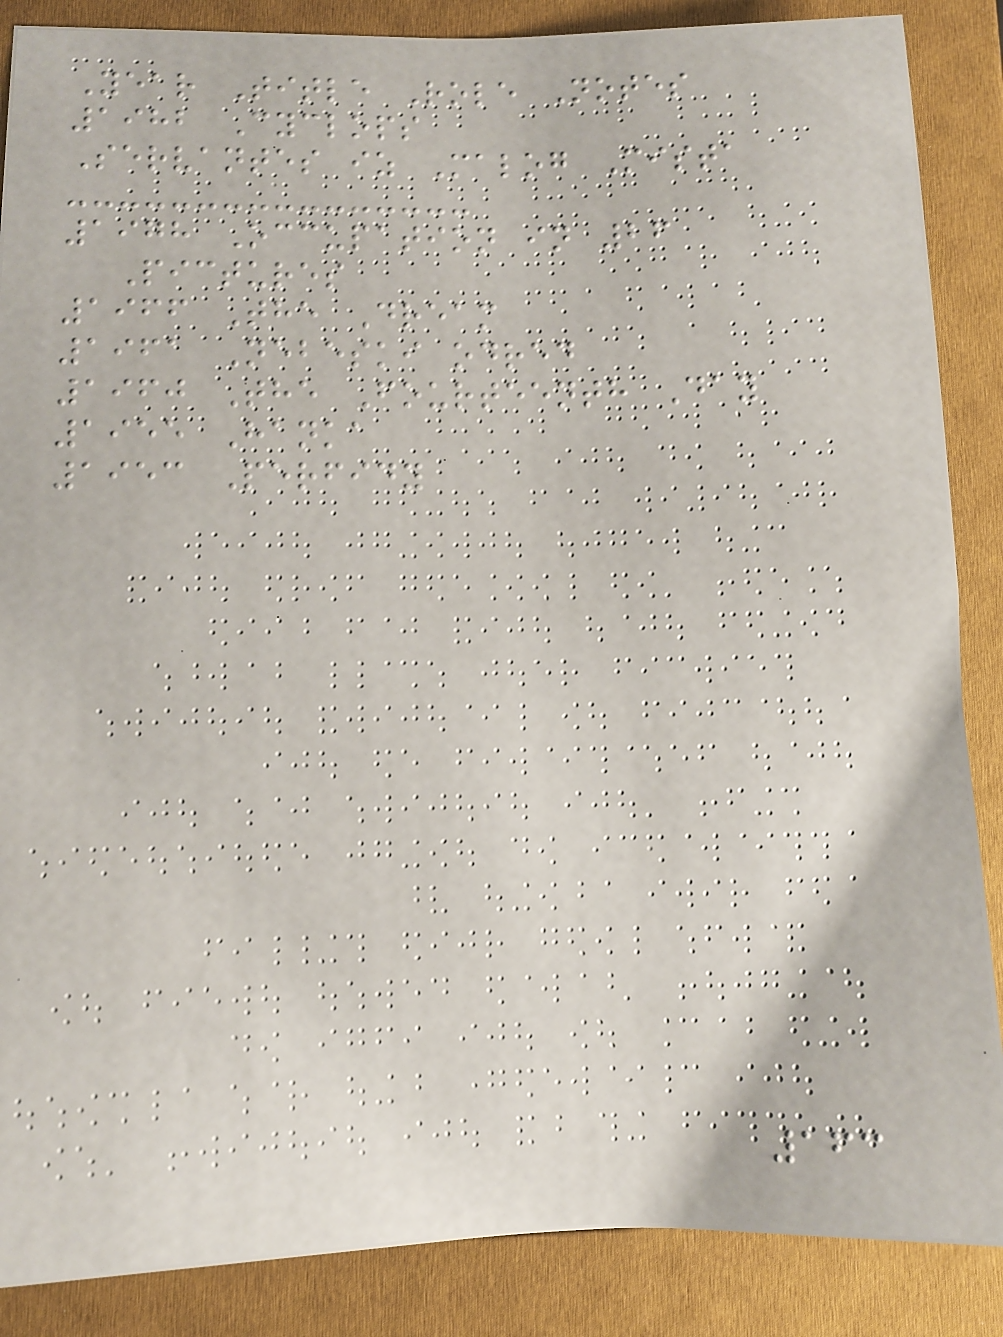Year Title Role Notes
1982 Cyclops
Servantes iz Malog Mista
1978 Occupation in 26
Pictures
1966 The Dream
1961 Nebeski odred
1960 The Fourteenth Day
1955 Hanka
1953 Perfidy
163
